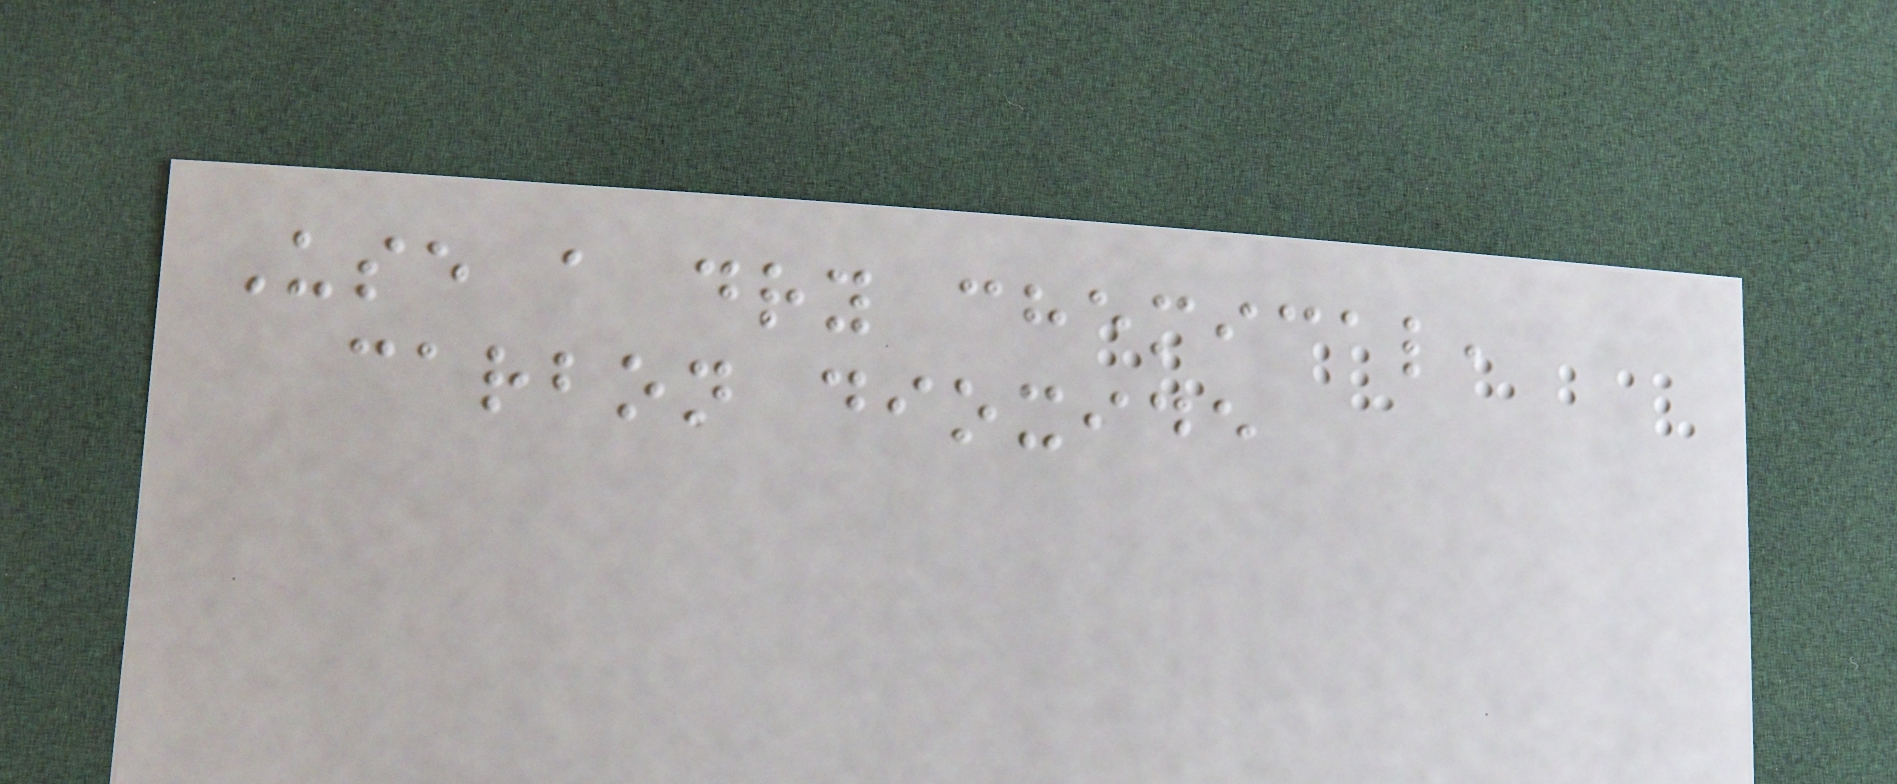Use a dry chemical,
carbon dioxide
